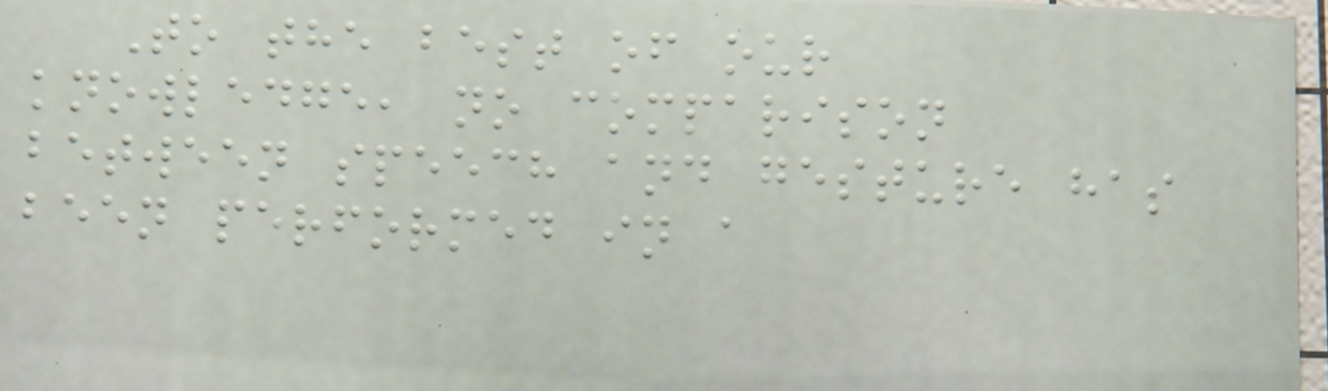To the best of our
knowledge, no comparison
between speech and gesture has
been performed in a
